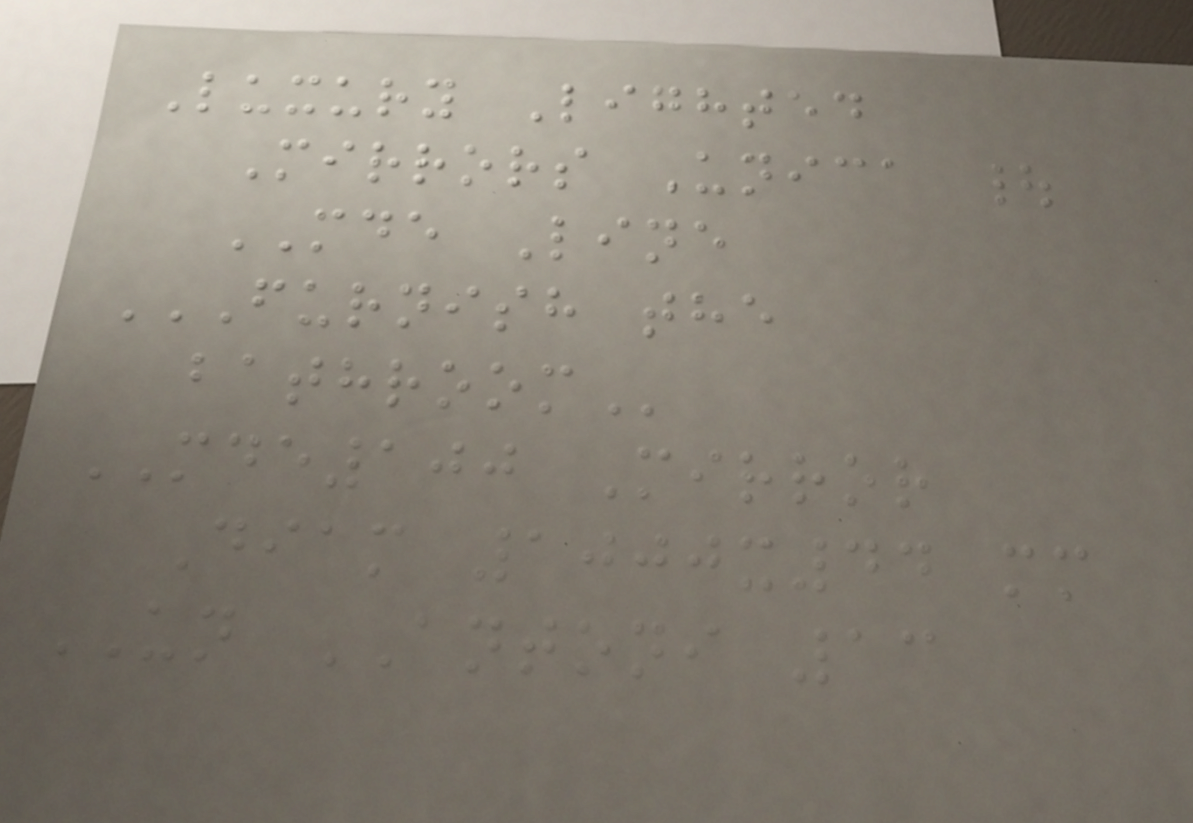Luxury Lighted
Mirrors Unica |
MDE Line
FURNISH THE
BATHROOM
MDE100 Mirror
Diam 1000x44 mm
UN ANTONI 13
